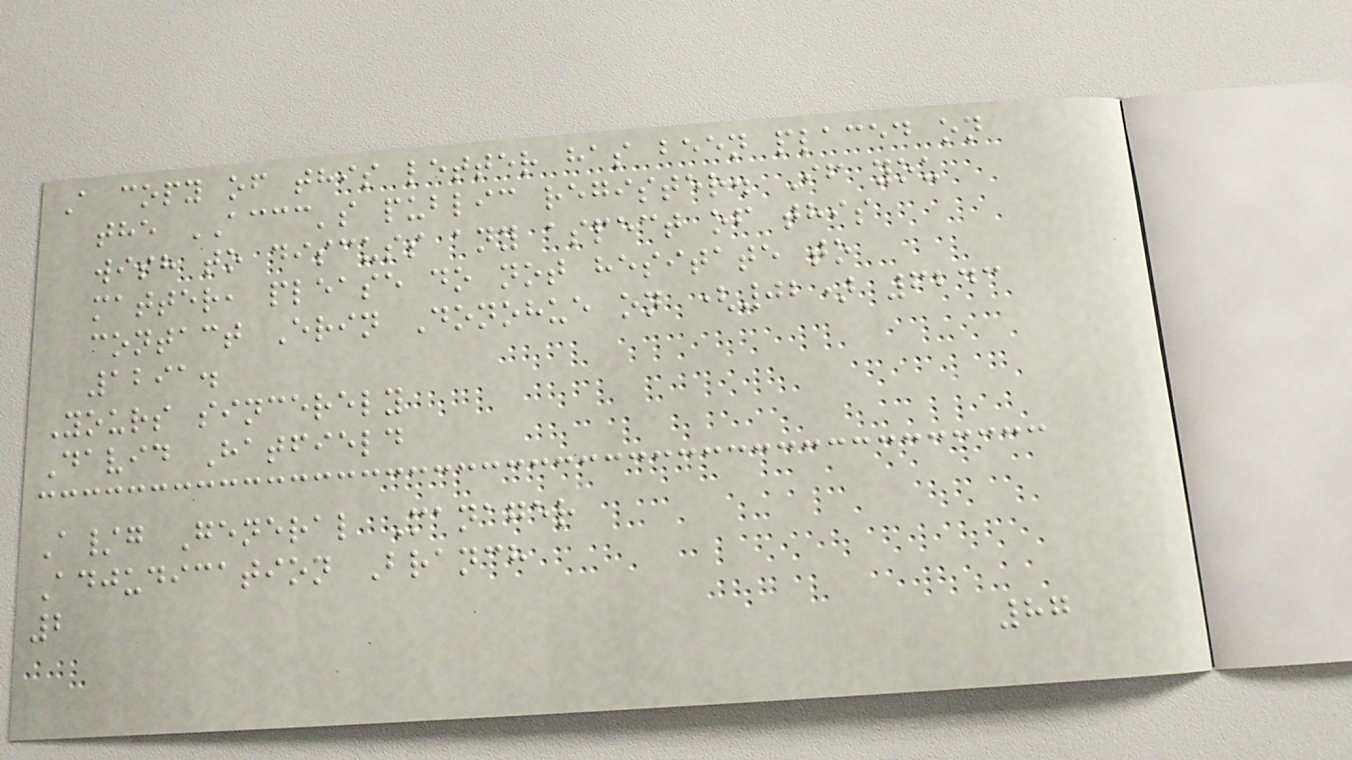A copy of this letter has been placed on
the ACCC's public register. If you
wish to discuss any aspect of this
matter, please do not hesitate to
contact Erin Donohue on (02) 6243
1291.
Yours sincerely
David Hatfield
A/g General Manager
Adjudication Branch
2
87
